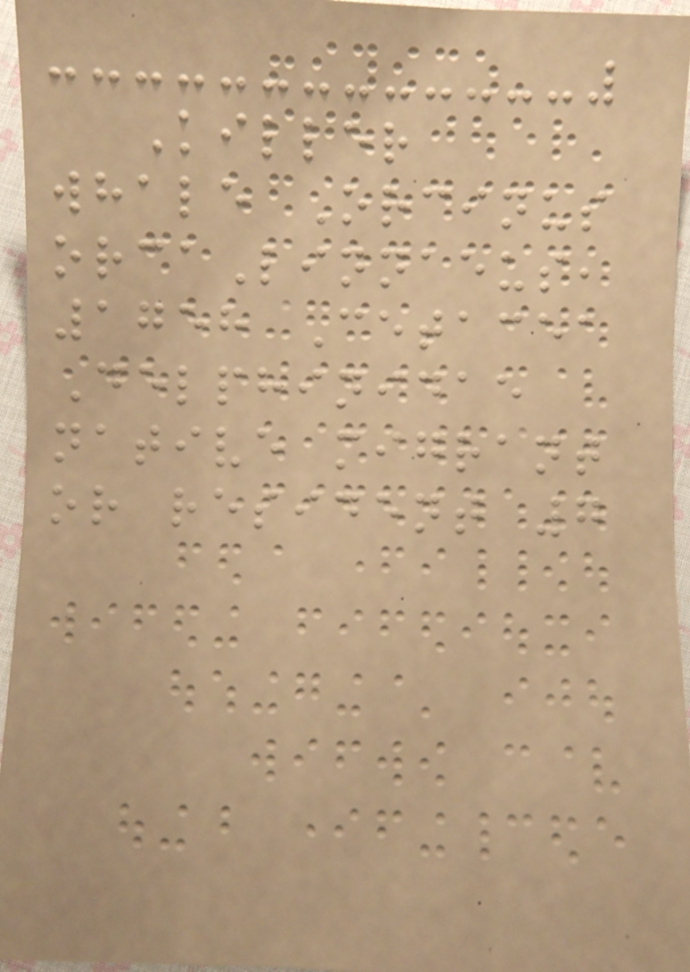Killer
whale Orcinus
orcaLinnaeus,
1758 Cetacea
Delphinidae
native migrant
or resident 7
